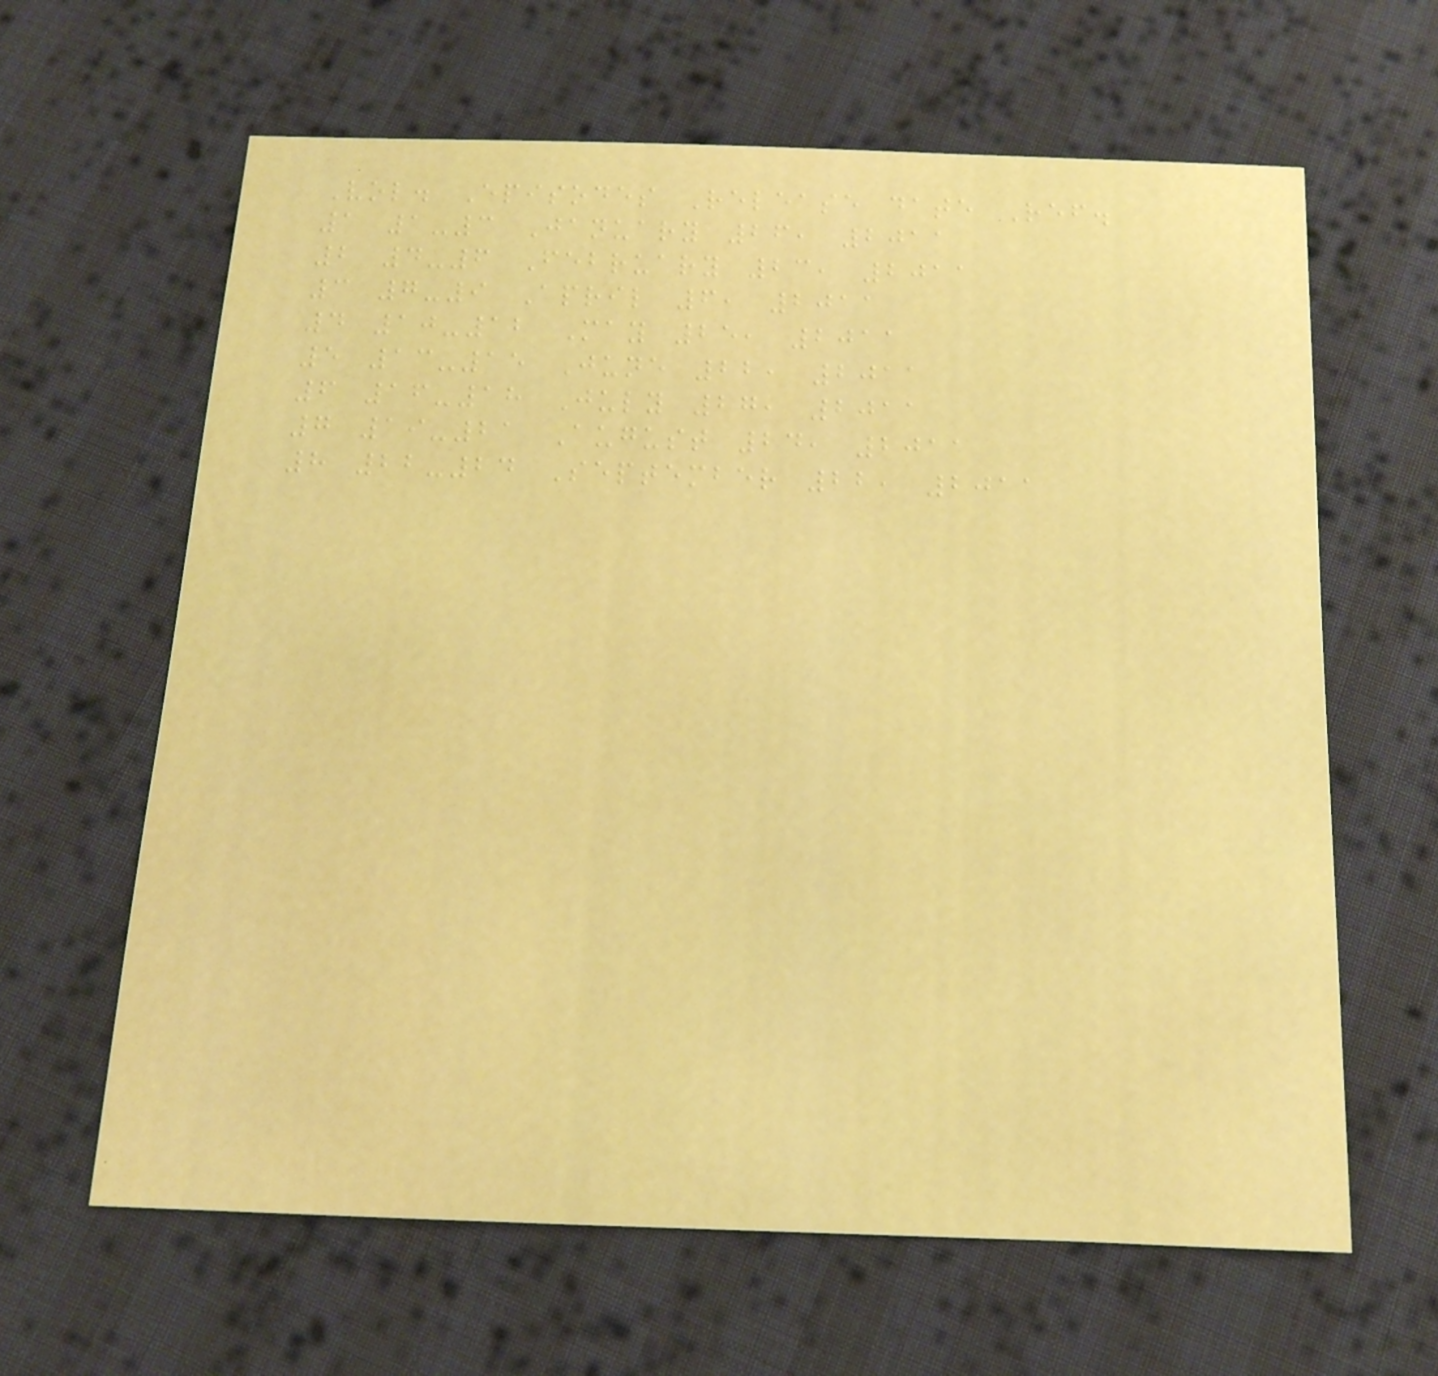Vol. Episodes Release date Ref.
1 1-3 January 26, 2011
2 4-6 February 23, 2011
3 7-9 April 6, 2011
4 10-12 May 25, 2011
5 13-15 June 22, 2011
6 16-18 July 27, 2011
7 19-21 August 24, 2011
8 22-24 September 22, 2011
